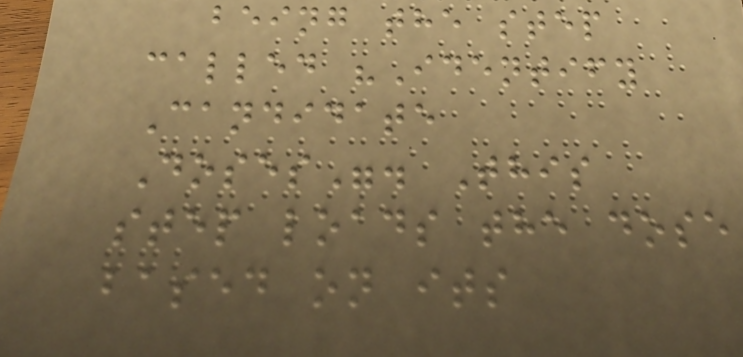being the step
called "Identify
Candidate
Doses". This
step loads the dose
based on its
